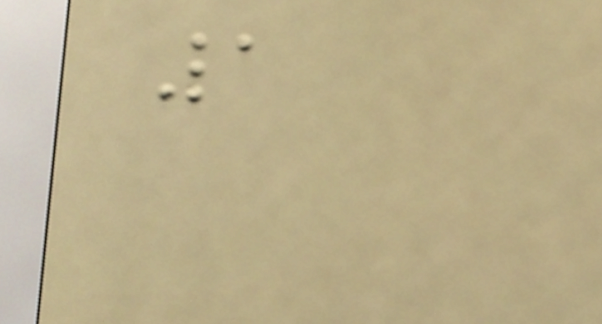1
